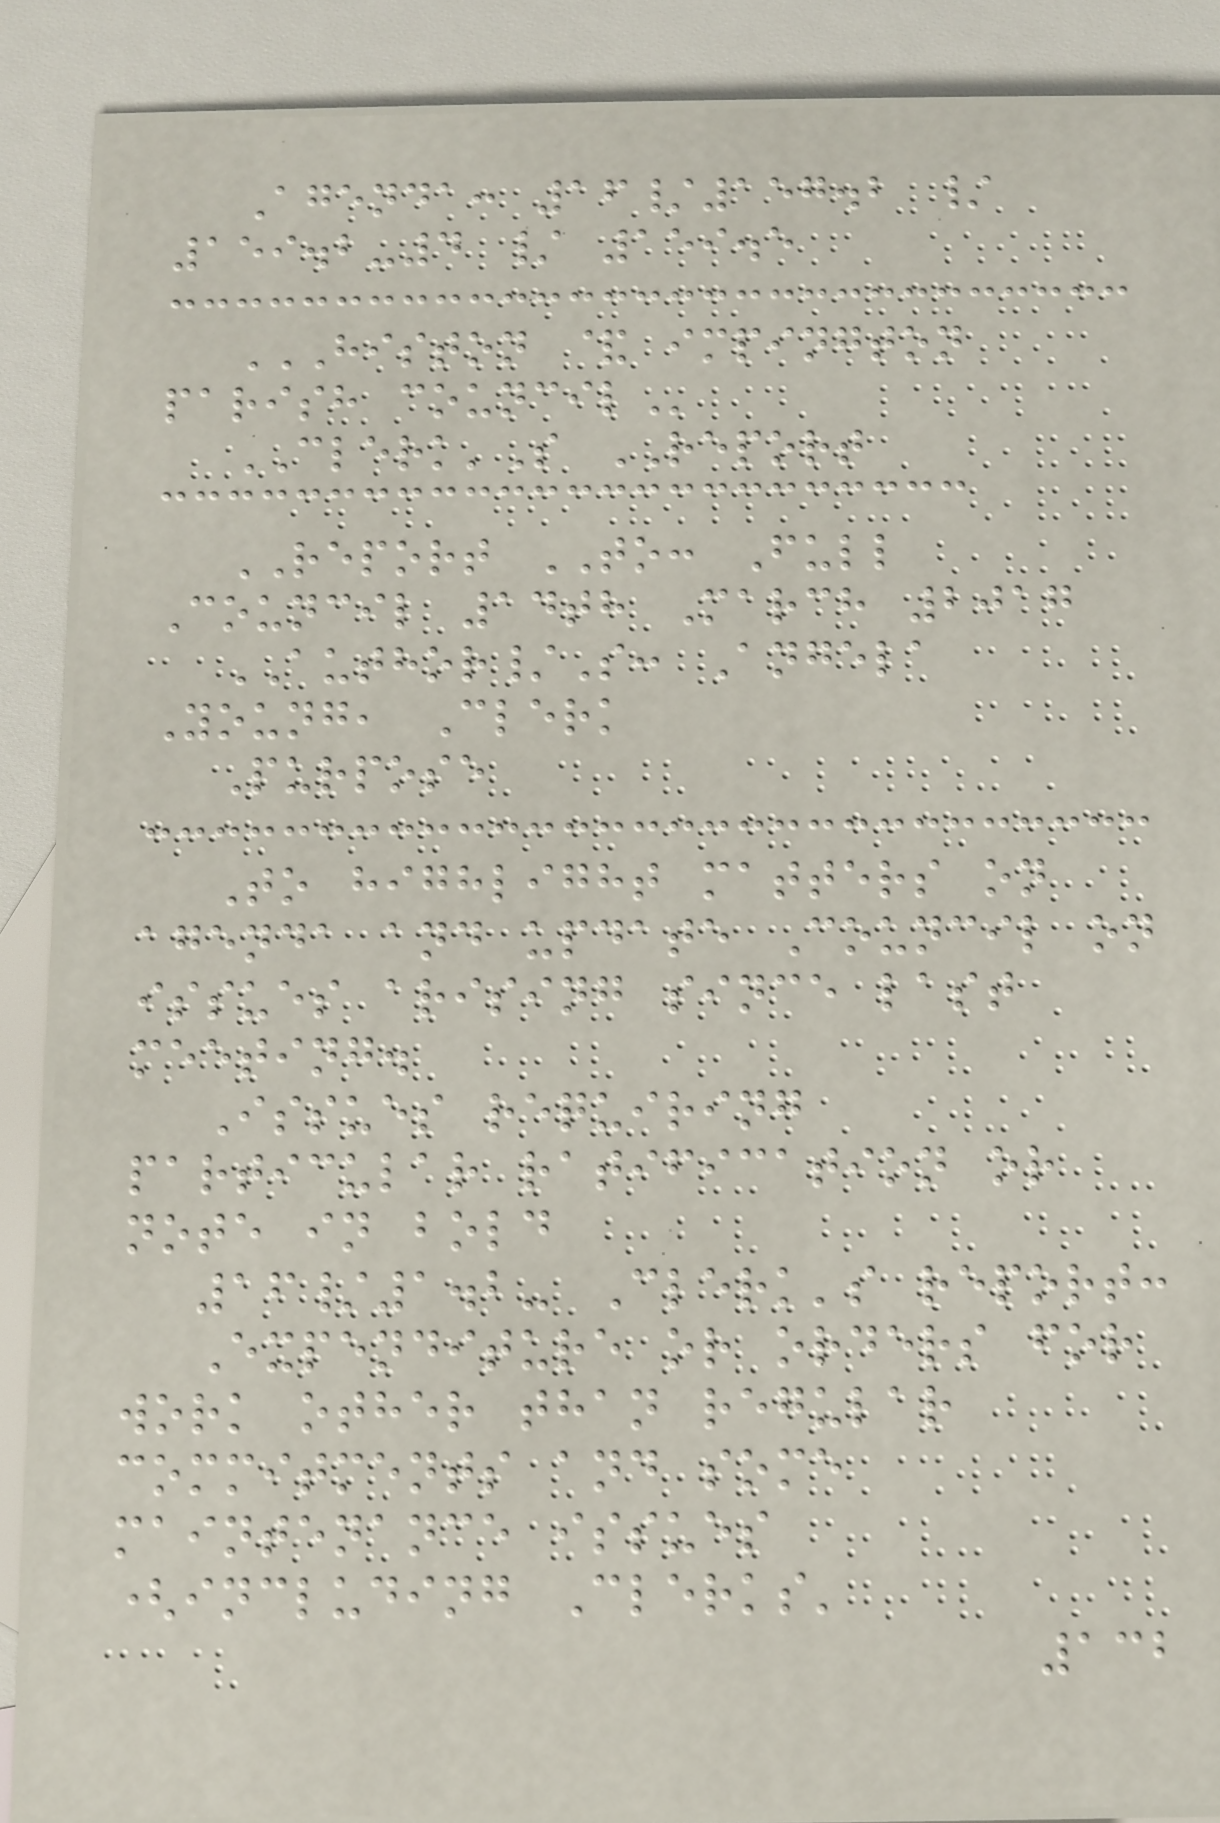Agenda: 16/157.2 /
159.2-4 / 159.5
HISTON & IMPINGTON
PARISH COUNCIL
CLERK'S REPORT
REPORT TO: Full
Council 14th March 2017
AUTHOR/S: Angela
Young, Clerk
Purpose
To highlight matters on
agenda and update Council on
issues arising since last
meeting.
Issues requiring
particular ratification or
note in bold
16/1.2- Clerk's report:
Expenditure or orders for
work other than regular
commitments and some
maintenance issues
(including Clerks'
132
